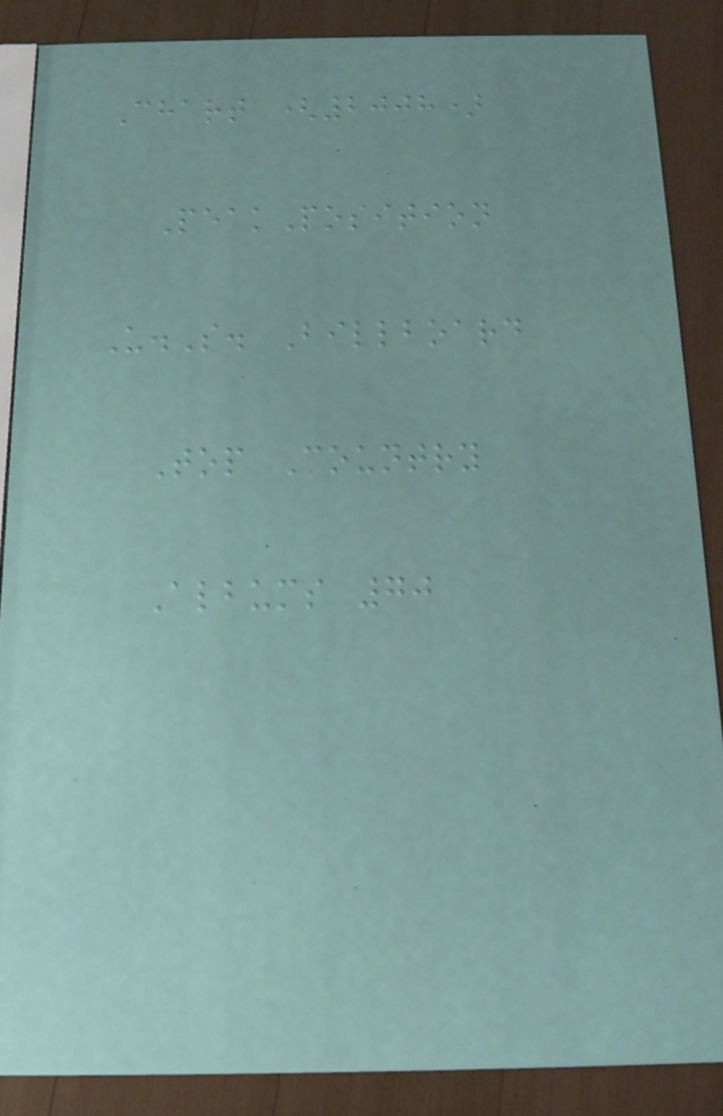Chart (2008)
PeakPosition
U.S. Billboard
Top Country
Albums 70
